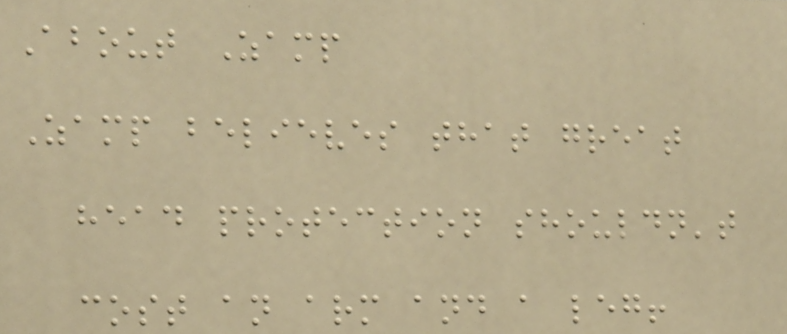About Zamp
Zamp believes that great
head protection shouldn't
cost an arm and a leg!
